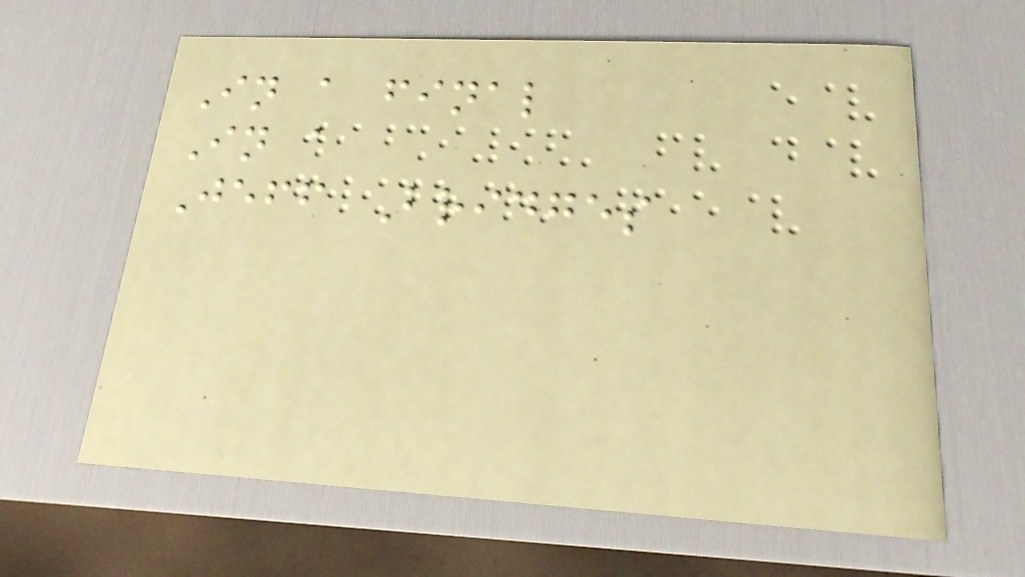In a final
In a
Jeff Bridges
